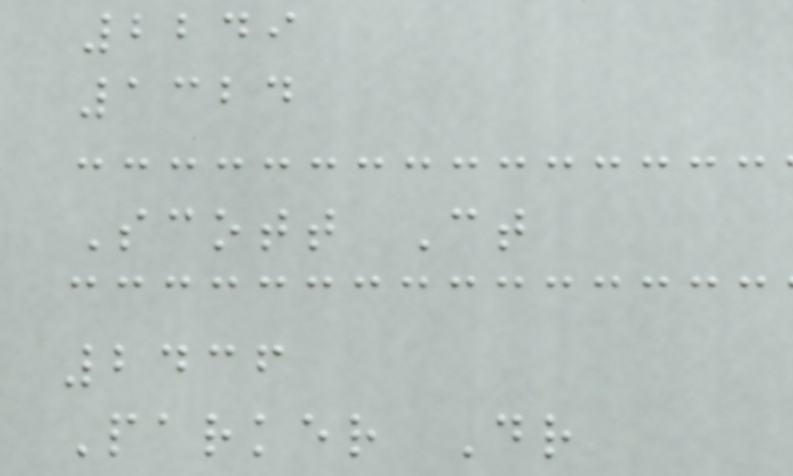2249
1324
Scott Ct
2436
Parker Dr
